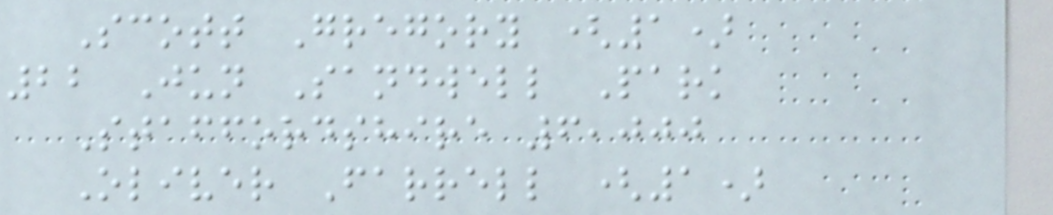Scott Gregory (1)
22 Jun Sandwell Park
Staffordshire 6,000
Oliver Farrell (1)
